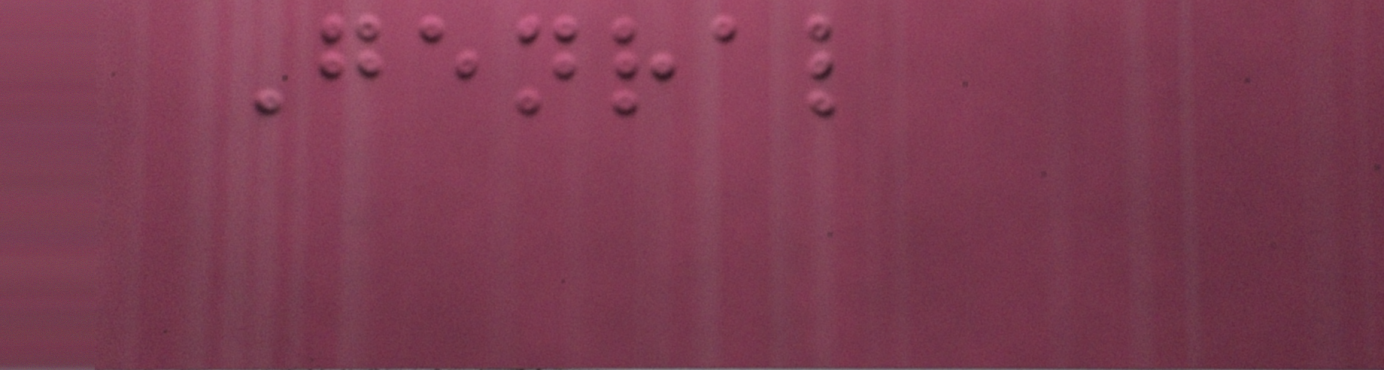Genral
